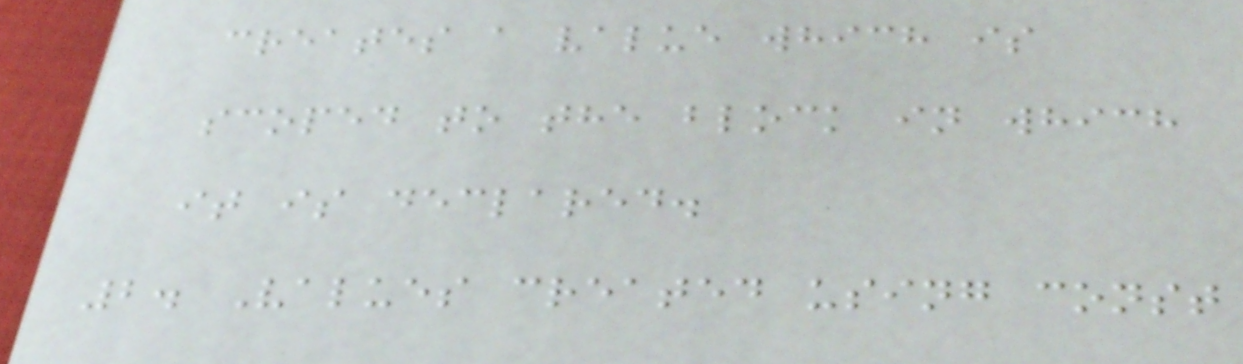creates a value which is
scoped to the block in which
it is declared.
2. Values created using const
